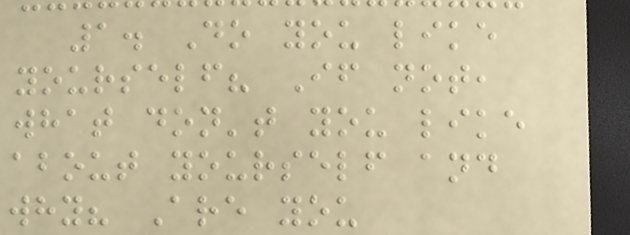1. Do you like
yourself? If not,
what don't you like
about yourself and
why? Are you
